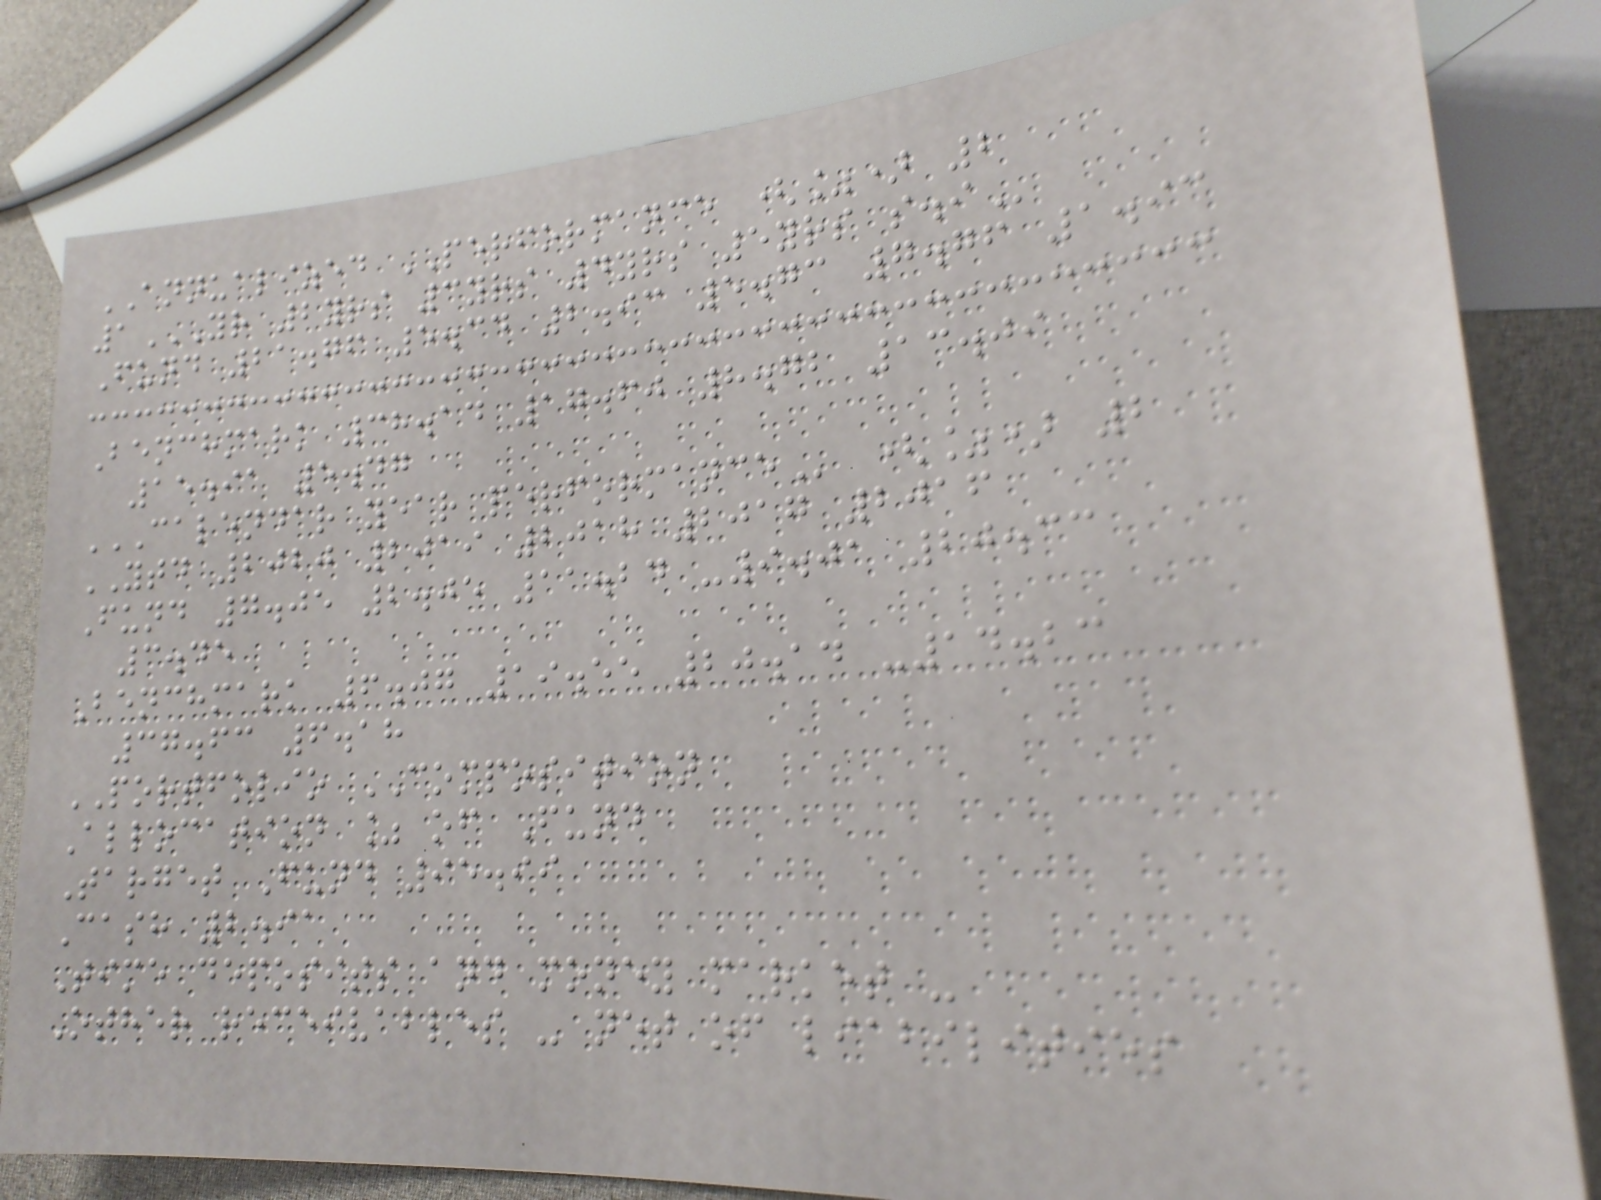ANNUALIZED PERFORMANCE (%) 2
1YR 2YRS 3YRS 4YRS 5YRS S.I
Fund 21.76 5.34 2.93 5.73 7.76 1.93
Benchmark 38.14 17.60 8.72 13.09
15.91 5.47
CALENDAR YEAR PERFORMANCE (%) 2
YTD 2020 2019 2018 2017 2016
Fund 7.05 2.05 11.24 -9.01 20.33
3.45
Benchmark 6.07 19.55 20.14 -14.23
37.63 6.18
PORTFOLIO COMPOSITION
Allocation % of Fund
Target Fund 95.99
Cash 2.91
Time deposits and money market -
Other receivables - net of liabilities
